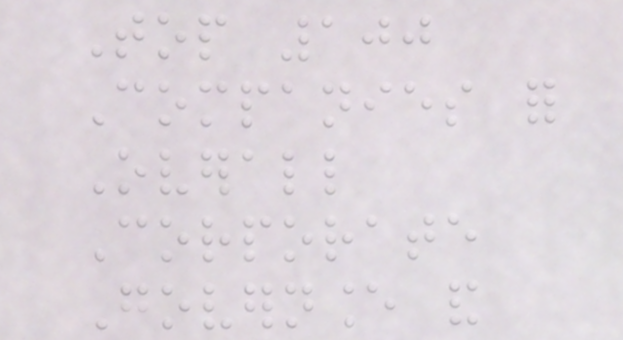Top 100
Companies for
Overall
Corporate
Governance and
